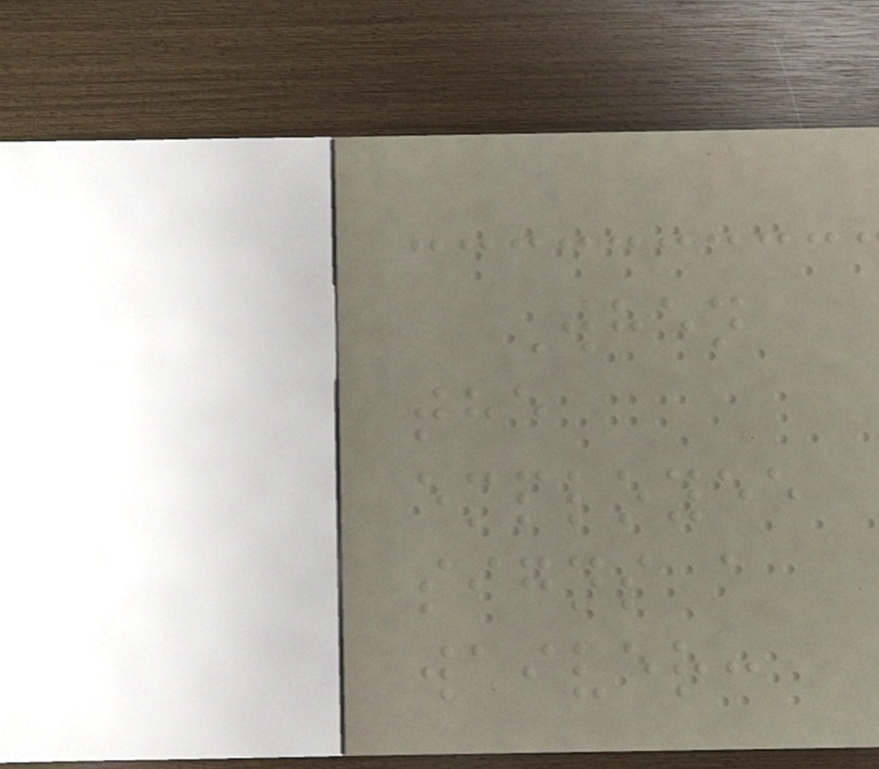When
the
employee
signs a
waiver:
